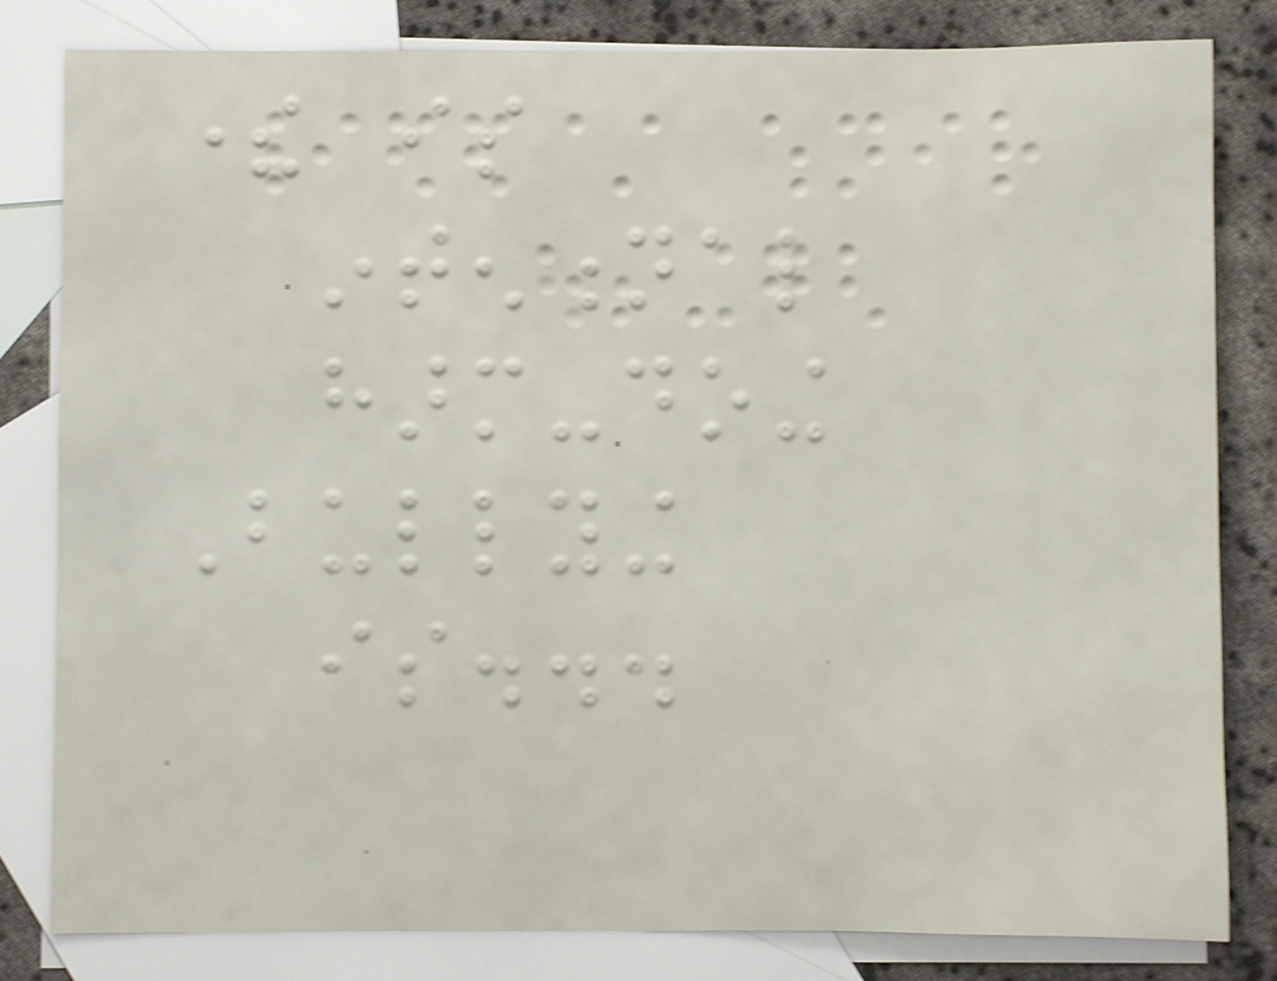there is
intentional
harm-doing
Bullying
is...
